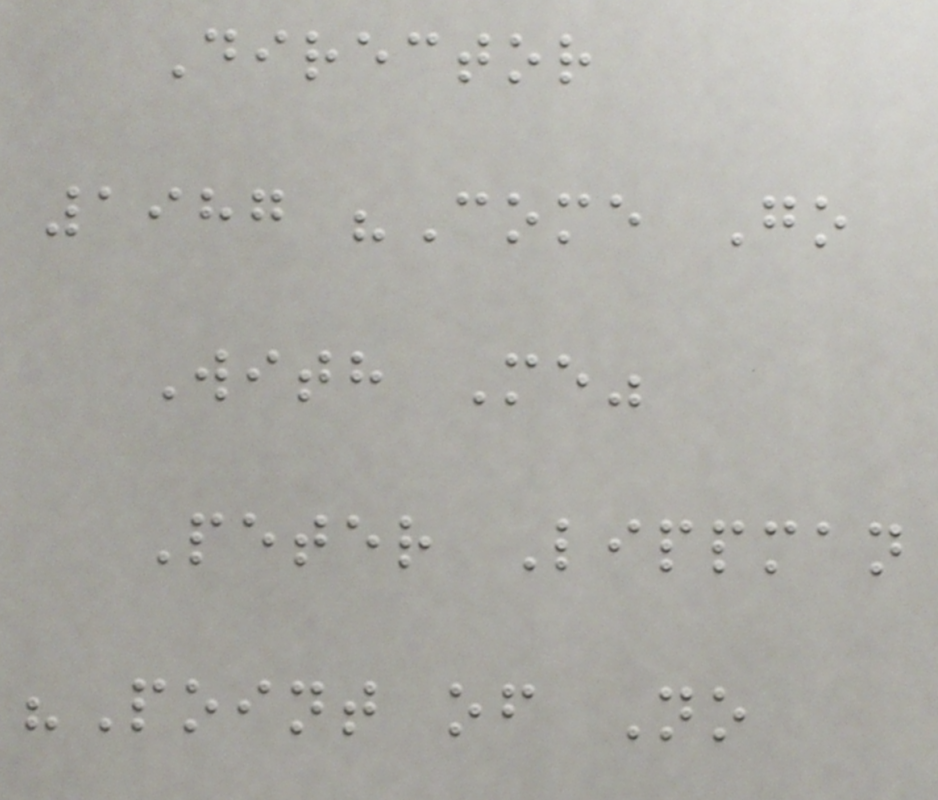Director
1987 "Come Go
With Me"
Peter Lippman
"Point of No
